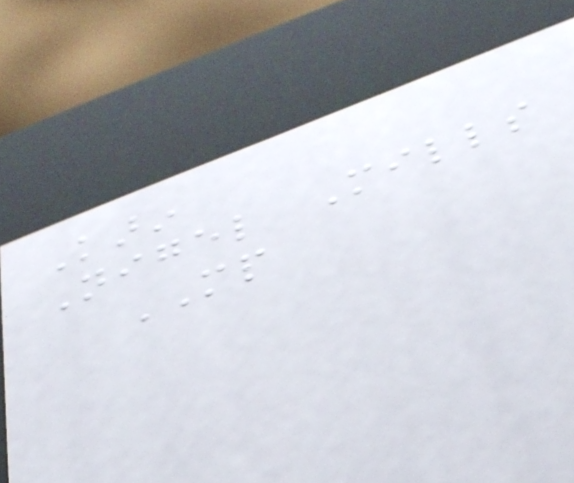Karin
Nigel Mills
MP
